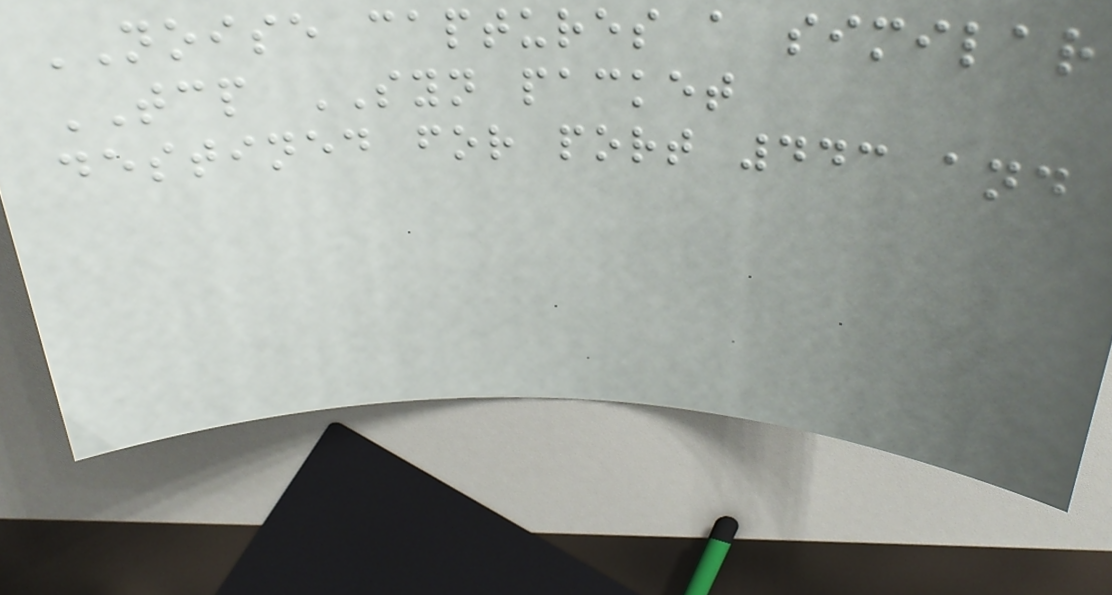NOISE captures a similar
TCP SYN packet
destined for port 443 and
